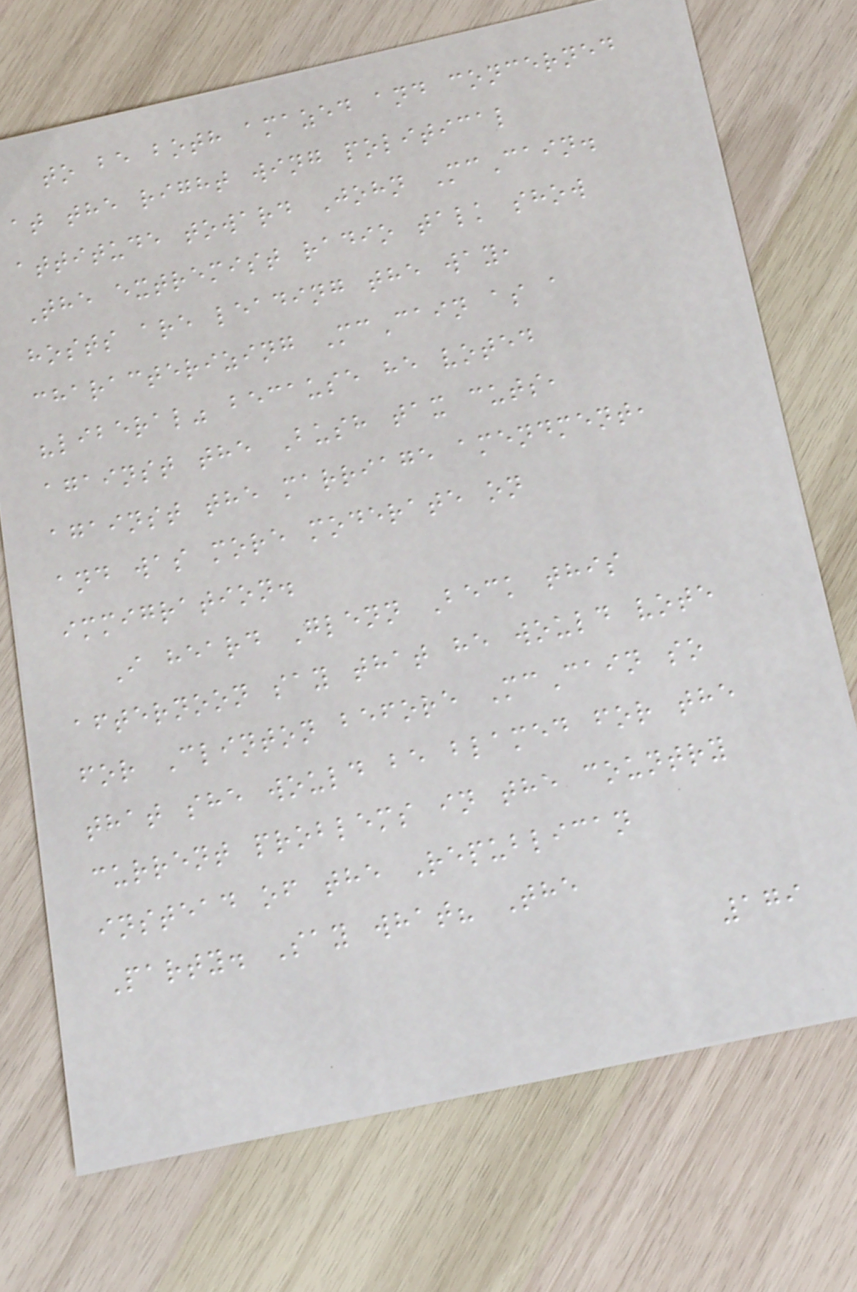to be both amazed and concerned
at the right wing political
attitude toward John McCain.
The extremist radio talk show
hosts are leading the way,
characterizing McCain as a
"liberal" because he voted
against the Bush tax cuts,
against the marriage amendment,
and was more moderate on
immigration.
I heard Glenn Beck this
afternoon say that he would vote
for Clinton before McCain so
that she would be blamed for the
current problems in the country
instead of the Republican
Party. Say what? The
179
